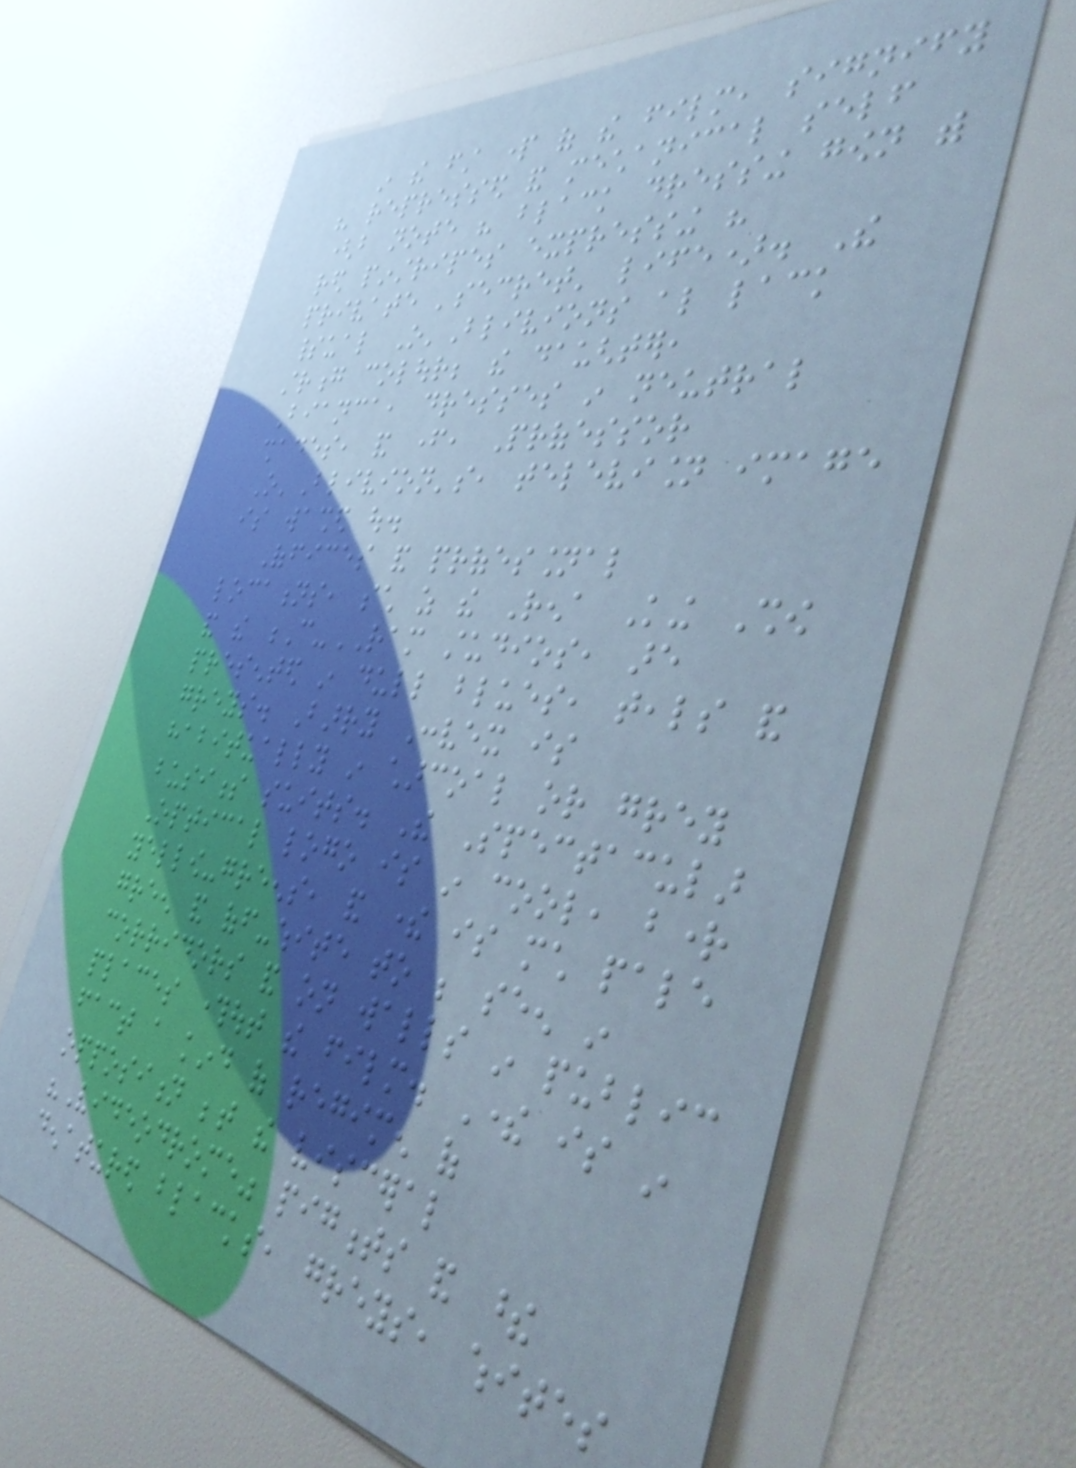in the first part of the film, signify
his repressed and mechanical self
(but note his black dressing gown with
red pinstripes expressing his
private 'secret' life). The
spiritual O'Blivions also lack
strong colour; the daughter,
Bianca, dresses in neutral
shades, and father, Professor
O'Blivion's, television image
is washed out.
Offices and professional
locations, such as the Rena King Show
and the C-RAM studios, are
presented in dull blues, teals and
greys. Barry Convex is
habitually in charcoal or grey
business suits. The Spectacular
Optical logo is in cool, bright
yellow-greens, and there is much pale
green and off-white to be seen in
corridors and on walls in public
places throughout the film. There is in
fact a kind of regimen of
opposition between the visceral
"Videodrome" pigments and these
denatured blacks, greys, whites
